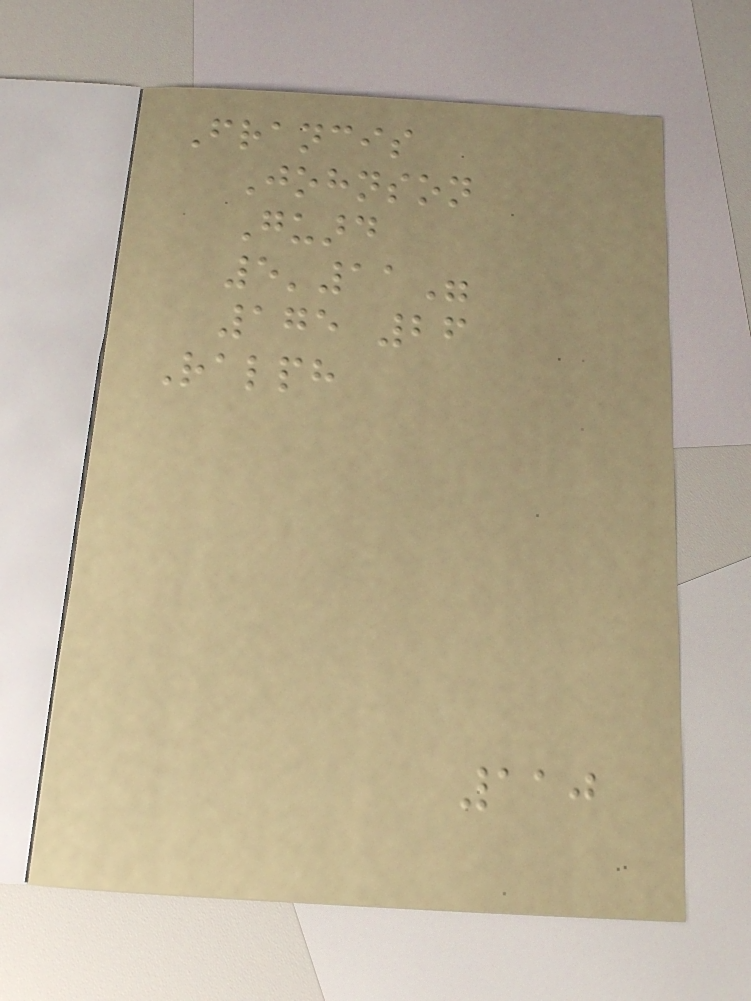Francis
Johnson
Guard
5'11"
175 26
Ralph
110
